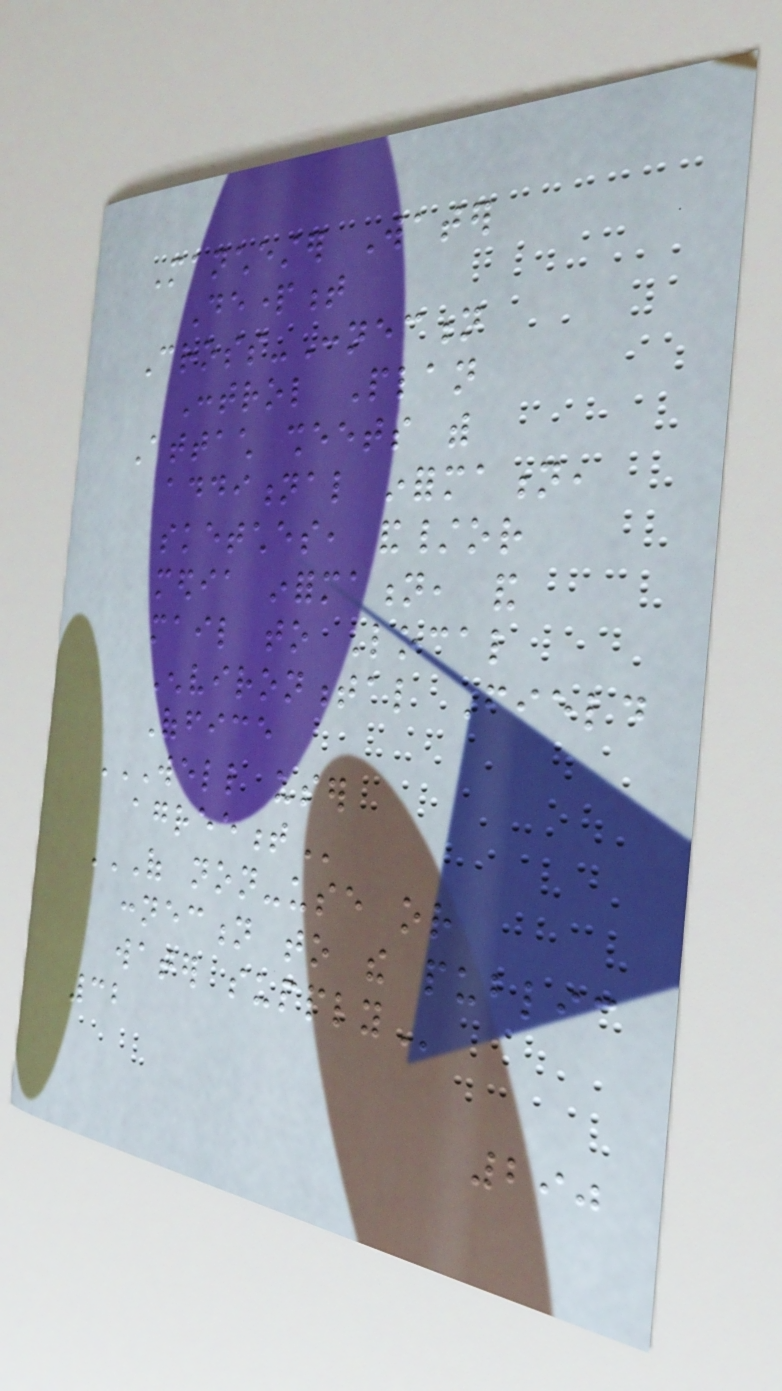Manchester Water
Department
Cross-Connection
Control Plan
Attach sheets with
additional information,
sketches, and/or
media information, and
mail to Local
Environmental Field
Office
WELL USER
AGREEMENT
OF NON-USE OR
CONNECTION TO THE PUBLIC
WATER SUPPLY
32
290
